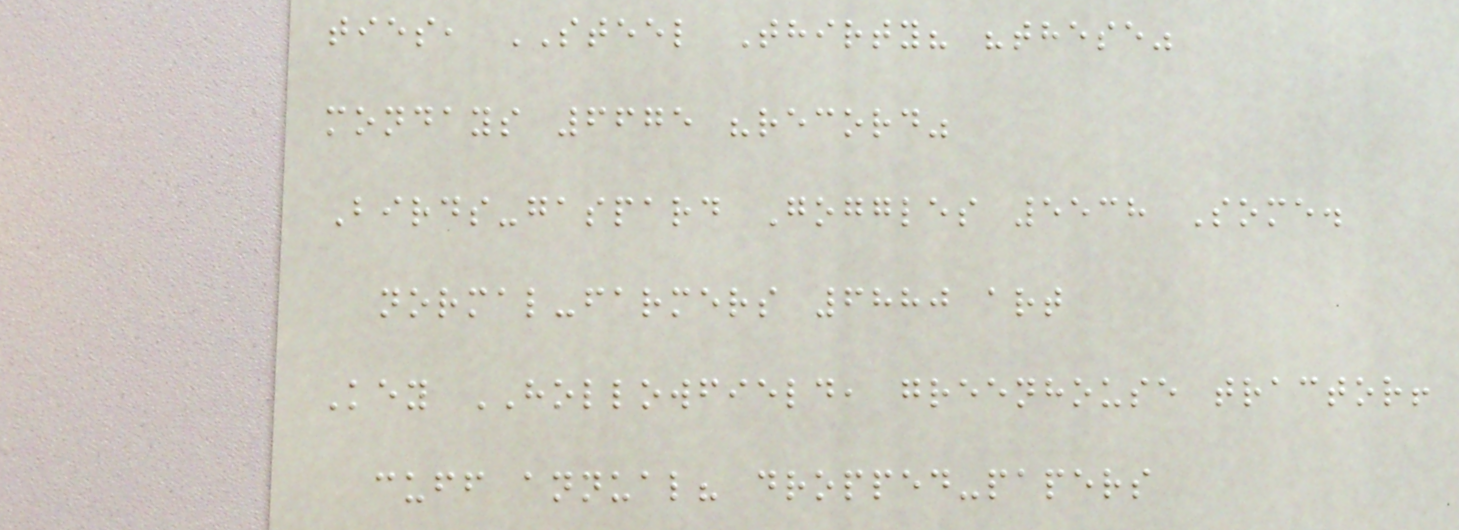ties, STEEL Thirty? "these"
mondays 6675 "record"
Birds-gaspard Goggles 5538 Some.
normal-farmers 6880 art
Key HOLLOWFIELD, greenhouse tractor!
cuff annual? dropped-papers
